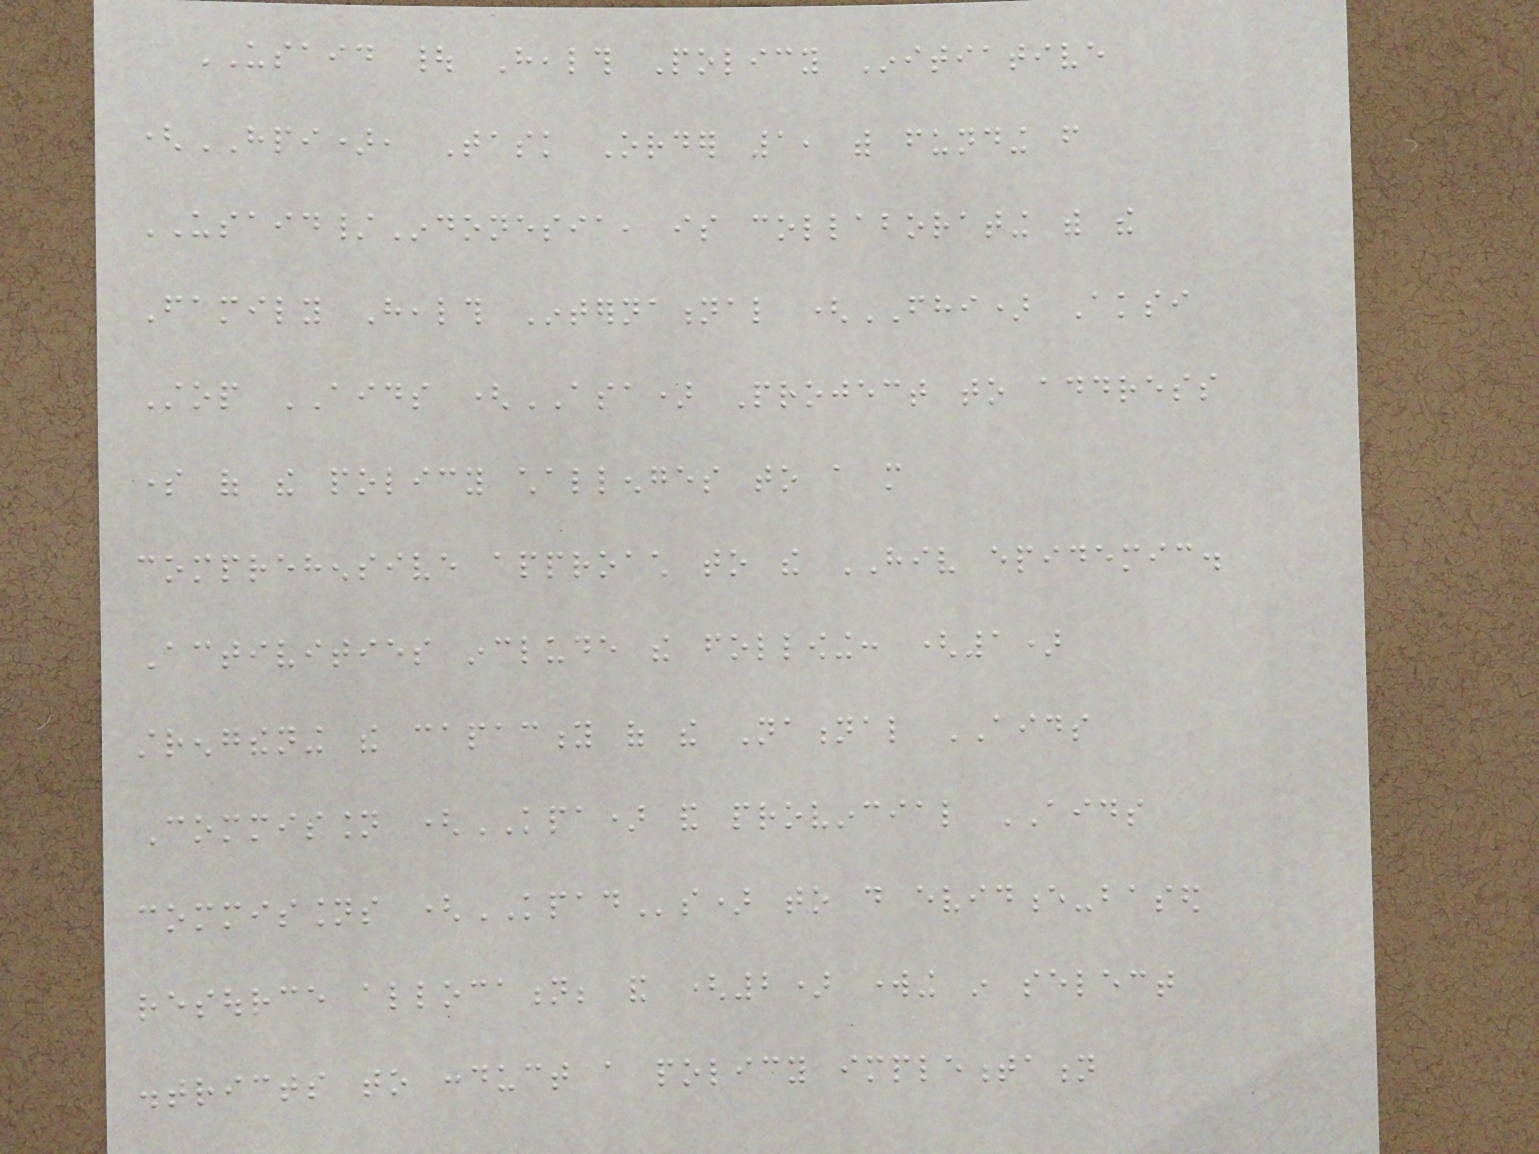USAID | Health Policy Initiative
(HPI), Task Order 1, with funding from
USAID/Indonesia, is collaborating with the
Family Health International (FHI) Aksi
Stop AIDS (ASA) Project to address
some of the policy challenges to a more
comprehensive approach to the HIV epidemic.
Activities include the following: (1)
strengthening the capacity of the National AIDS
Commission (KPA) and provincial AIDS
commissions (KPADs) to do evidence-based
resource allocation; and (2) working in select
districts to conduct a policy implementation
